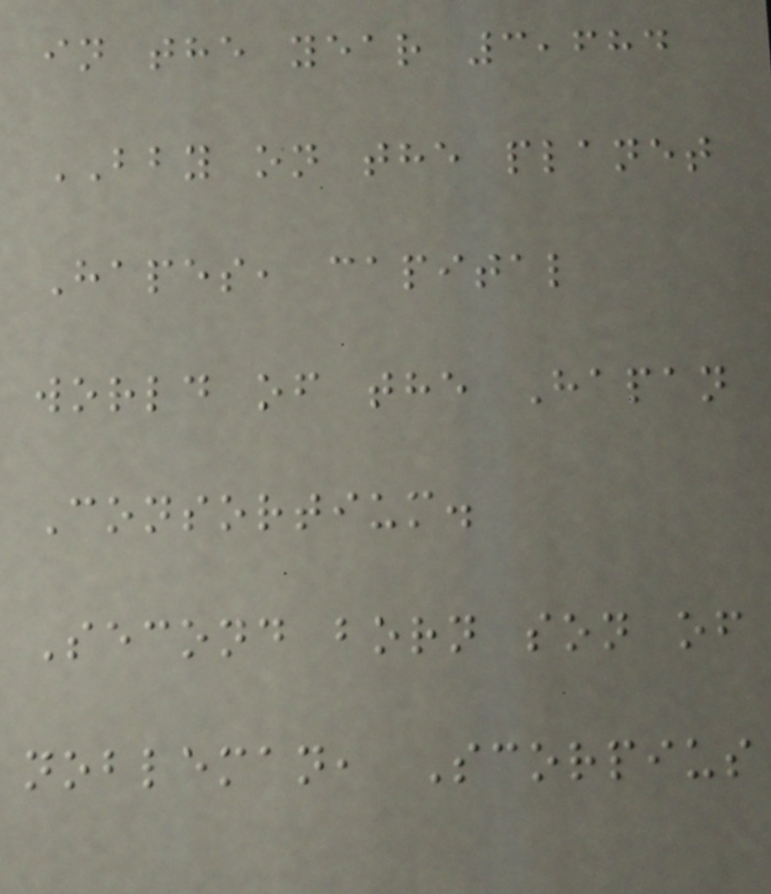in the year 3,684
BBY on the planet
Hapes, capital
world of the Hapan
Consortium.
Second born son of
nobleman, Scorpius
